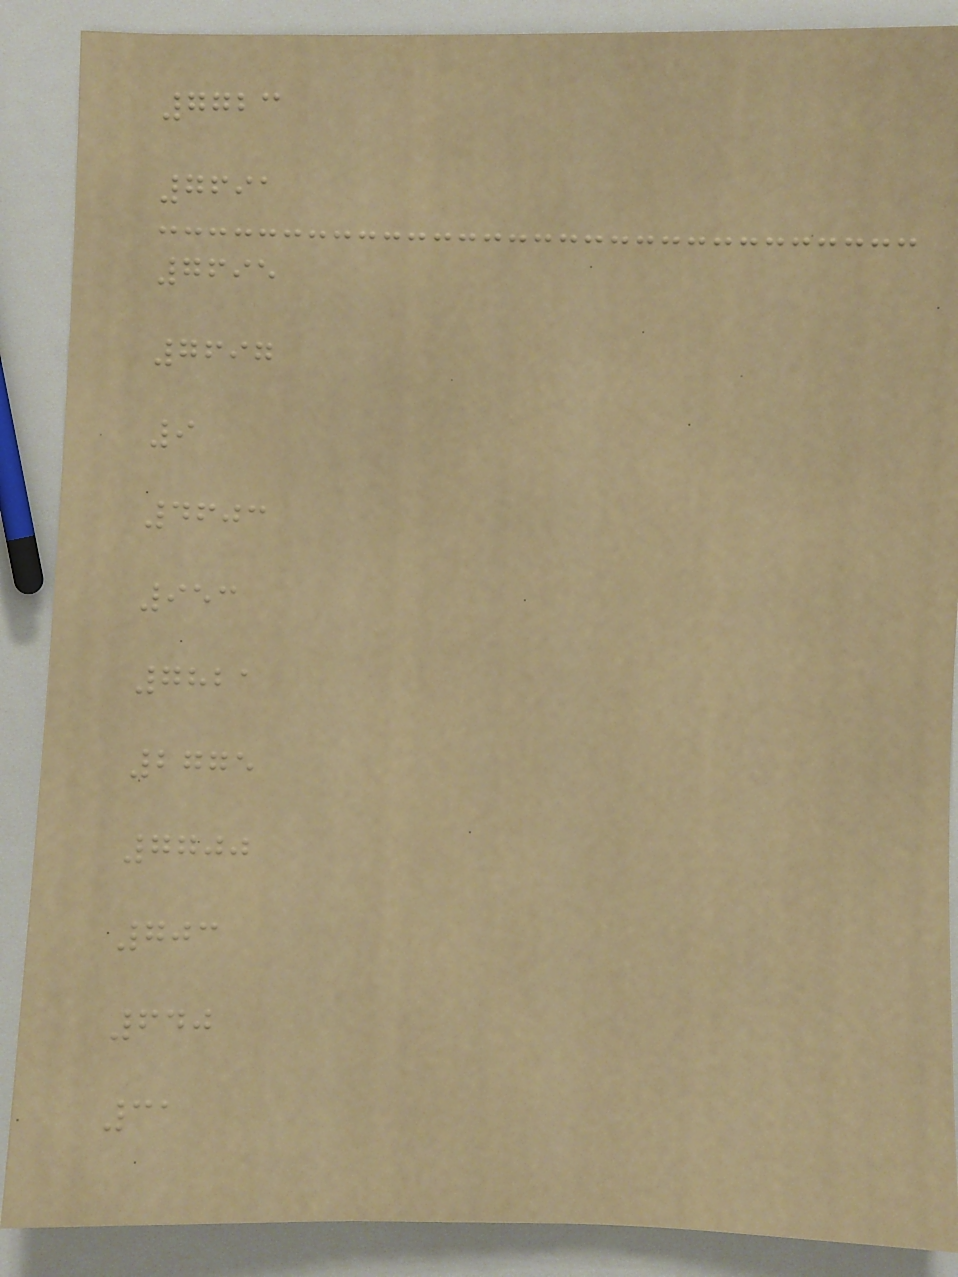7723
7691
7695
7697
9
4603
953
7821
2775
7700
703
640
31
